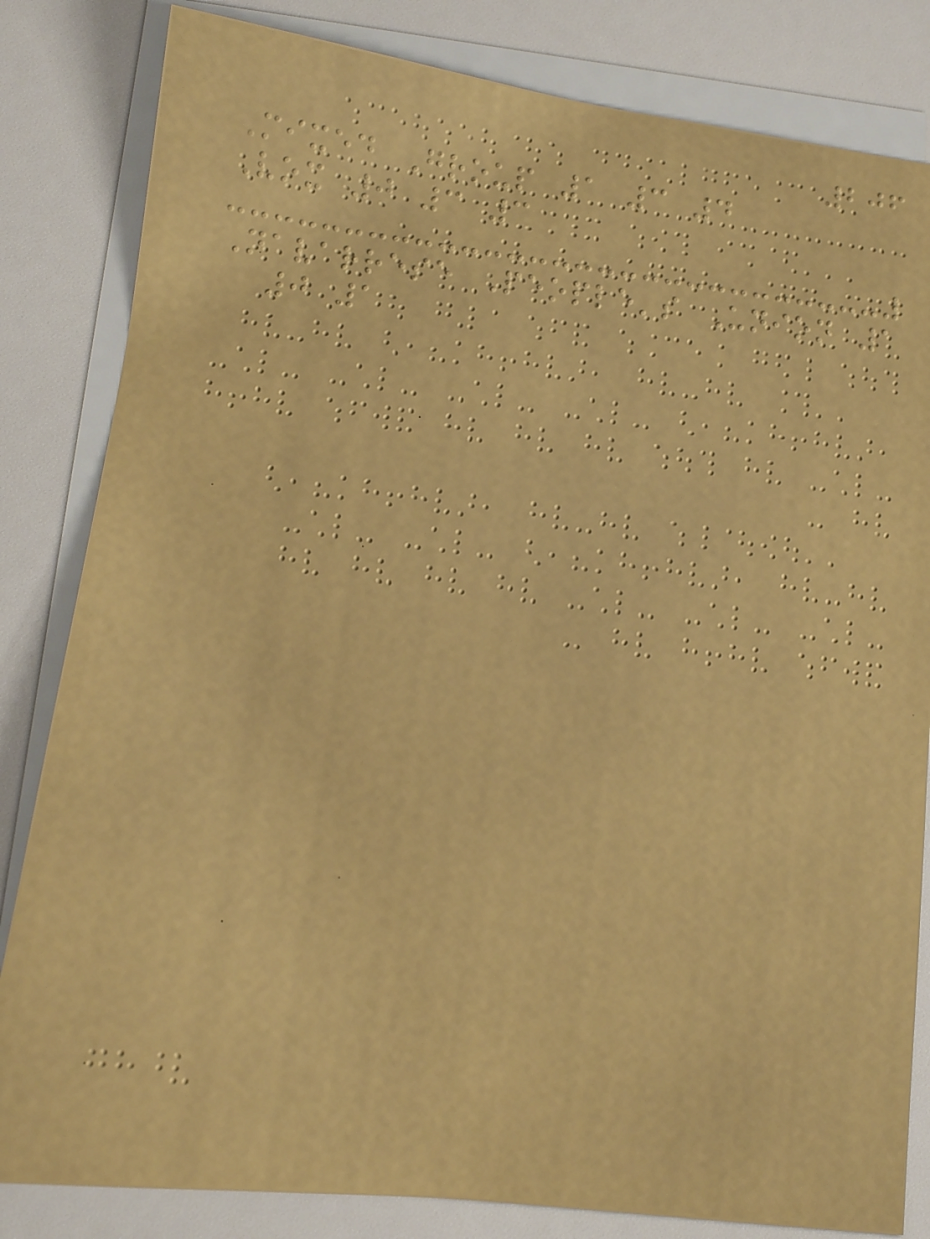206
Mixed Group 1 3 4
Vox 0 3 3
Navarrese People's Union 1
0 1
